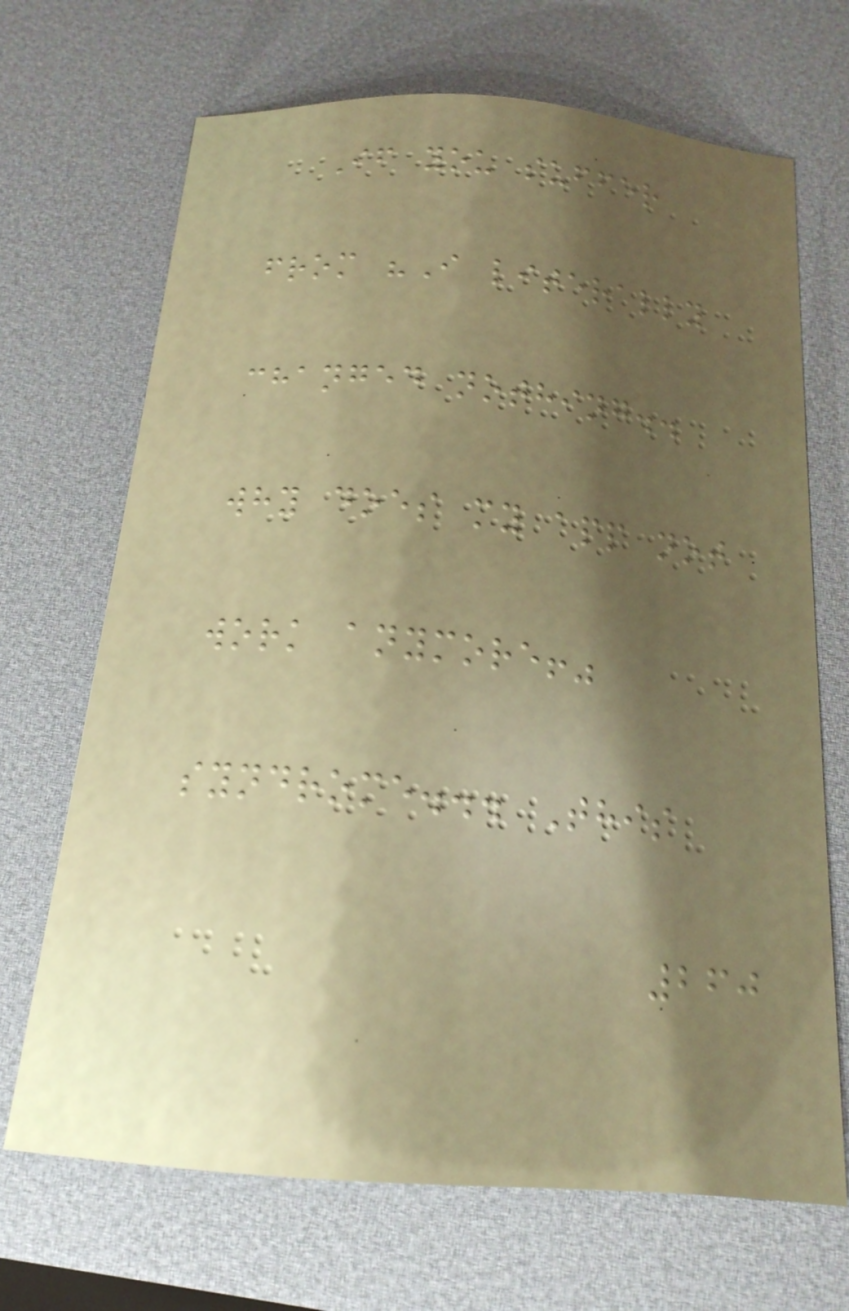If you suffer
from "I literally
changed nothing..
why does my app not
work anymore!"
syndrome... This
260
